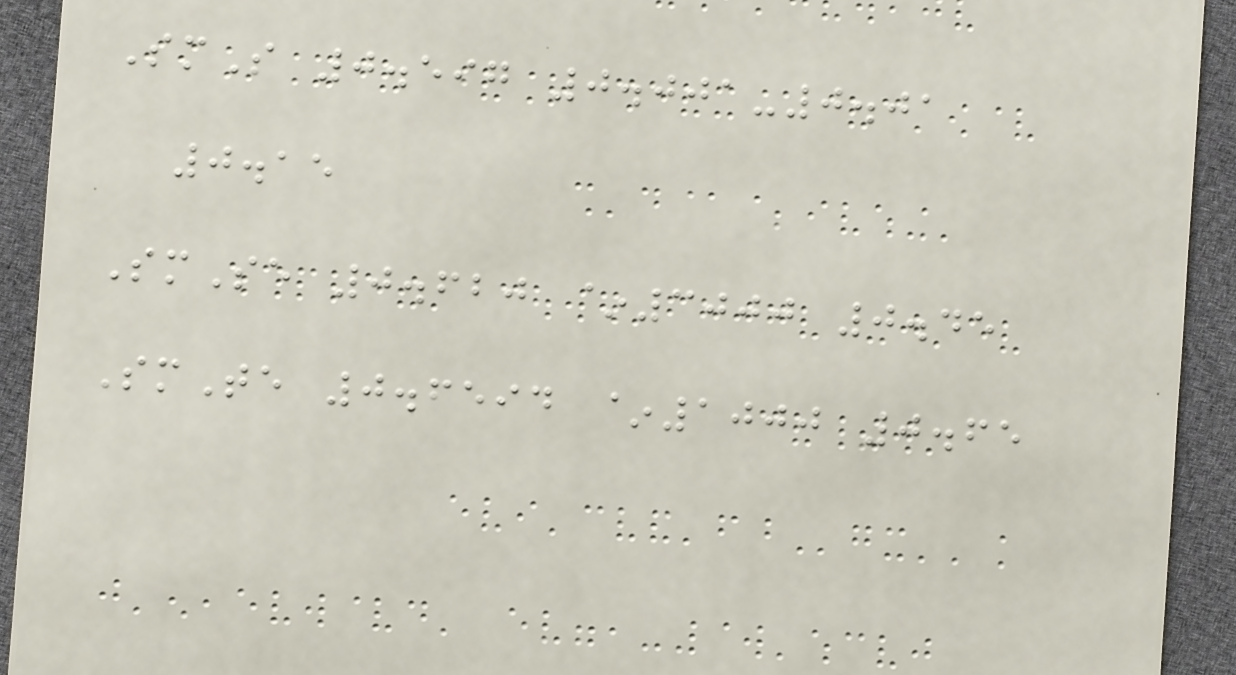SmS 0.597 0.001-0.01
0.15
SmSe 0.620 ~3000 0.45
SmTe 0.6594 ~1000 0.65
